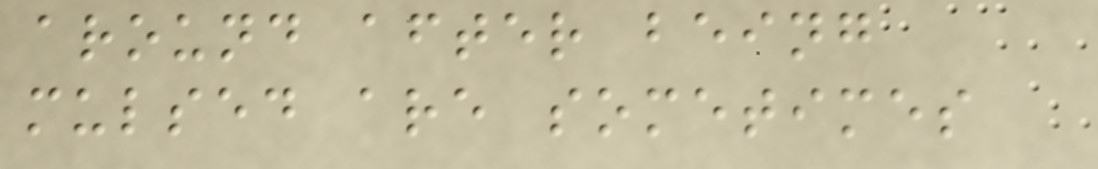around after being
mulsed are sometimes
